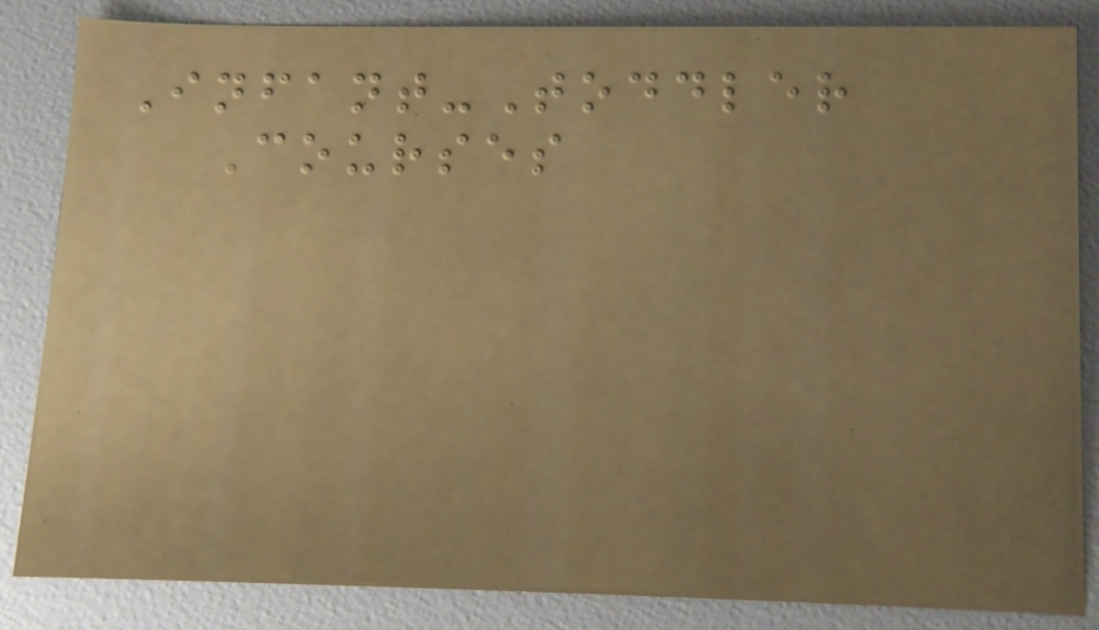Infant-Toddler
Courses
